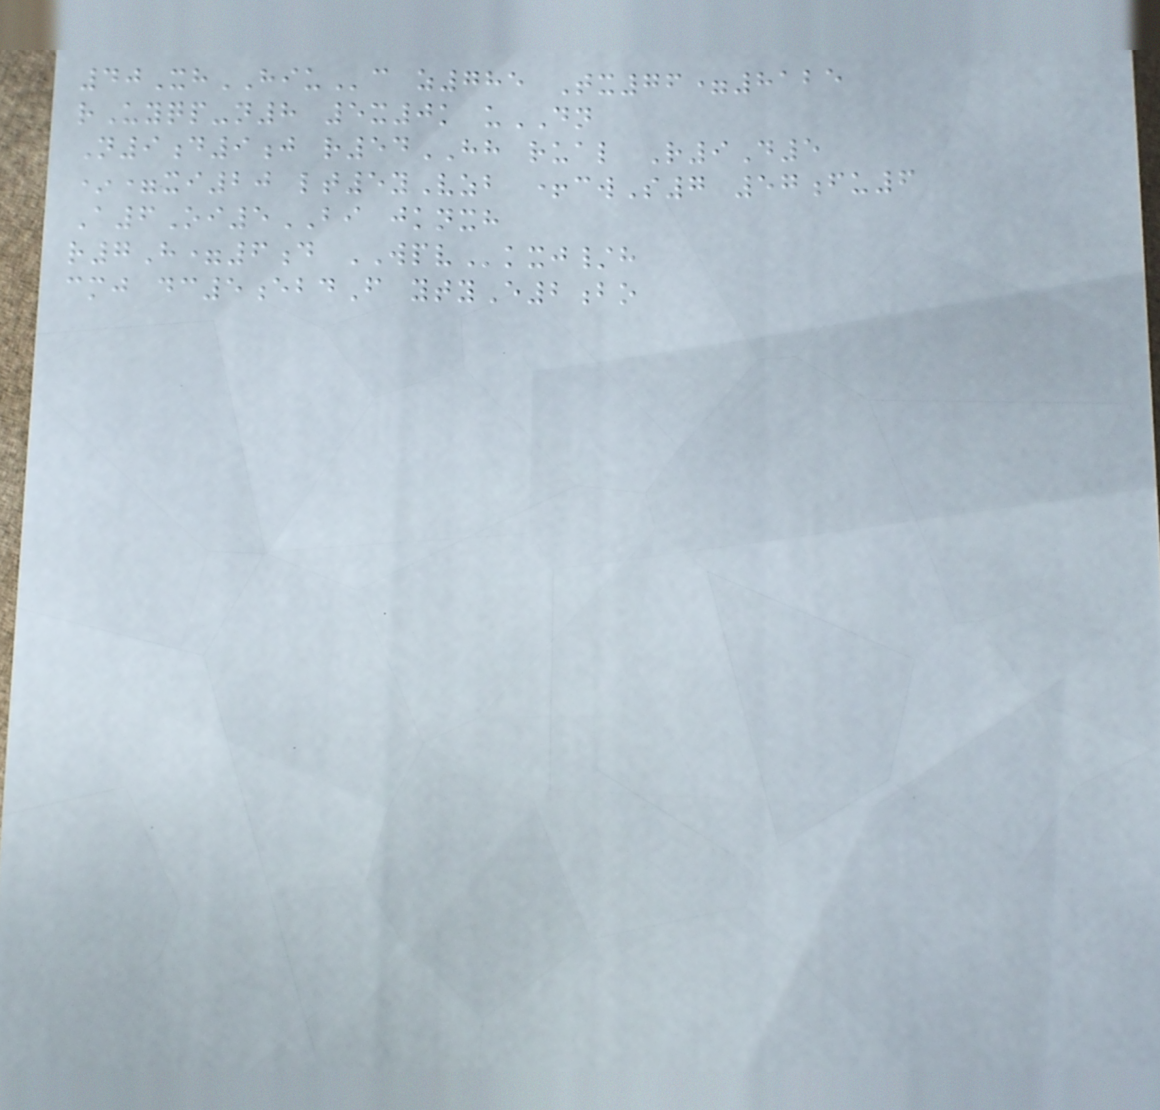40XhHIUc z785 Tx76=8125
rUyqp-n8 5x0k uDN
N9d9j r54HH rual R9D5
*=xi20 lt5yVzb +cwS7 57fu6
A6Oi5BI jknxh
r7H=6d WPVkxj/h
cmj dc5ebdF ytyE2bo
